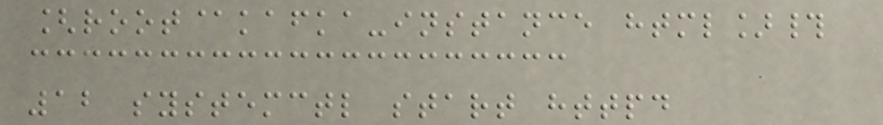[root@kafka-instance html]#
12 systemctl start httpd
